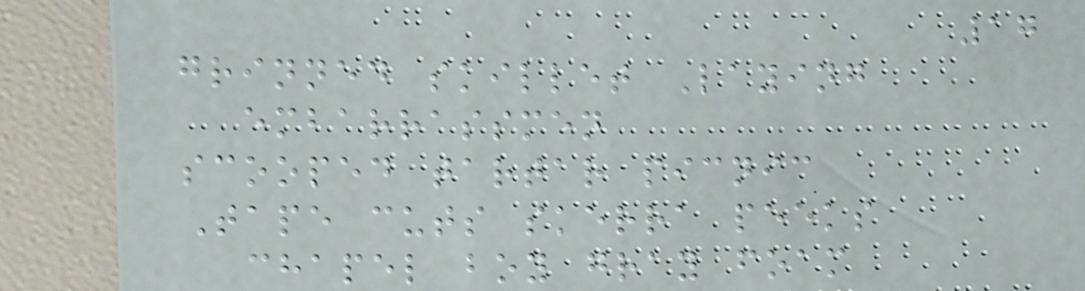17
grinned skillet Laying
embarrassmen
scooped tartar picnic
Tape cuts skerra peeks
chapel boy gray foam
